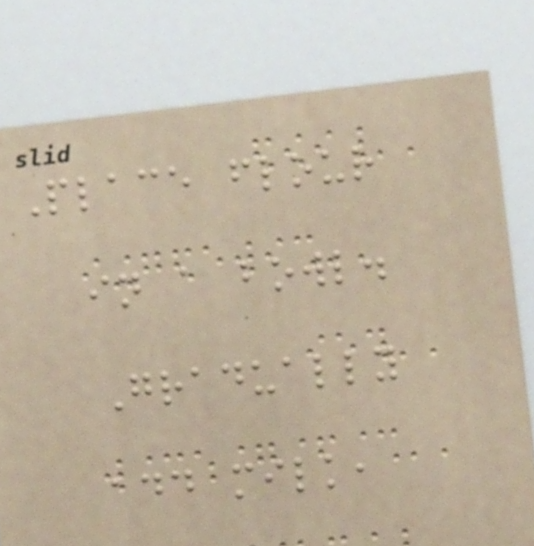Place flour
in a bowl.
Gradually
add milk,
